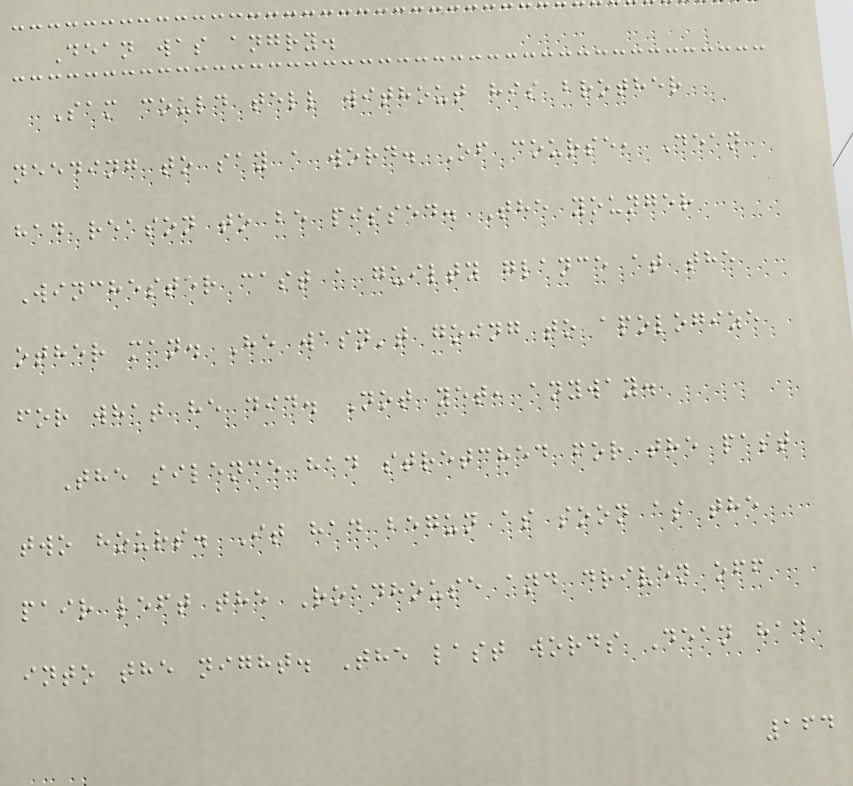Dean was angry.
Sam could tell without his brother
needing to say a word. Of course, Dean
had reason to be pissed. The younger
Winchester cast a guilty glance at the
other man. He wasn't going to apologize
for what he did. Not yet, anyway.
The silence had stretched for the past
two hours. It had begun as soon as the
pair left the Roadhouse and driven off
into the night. The last words Dean had
164
